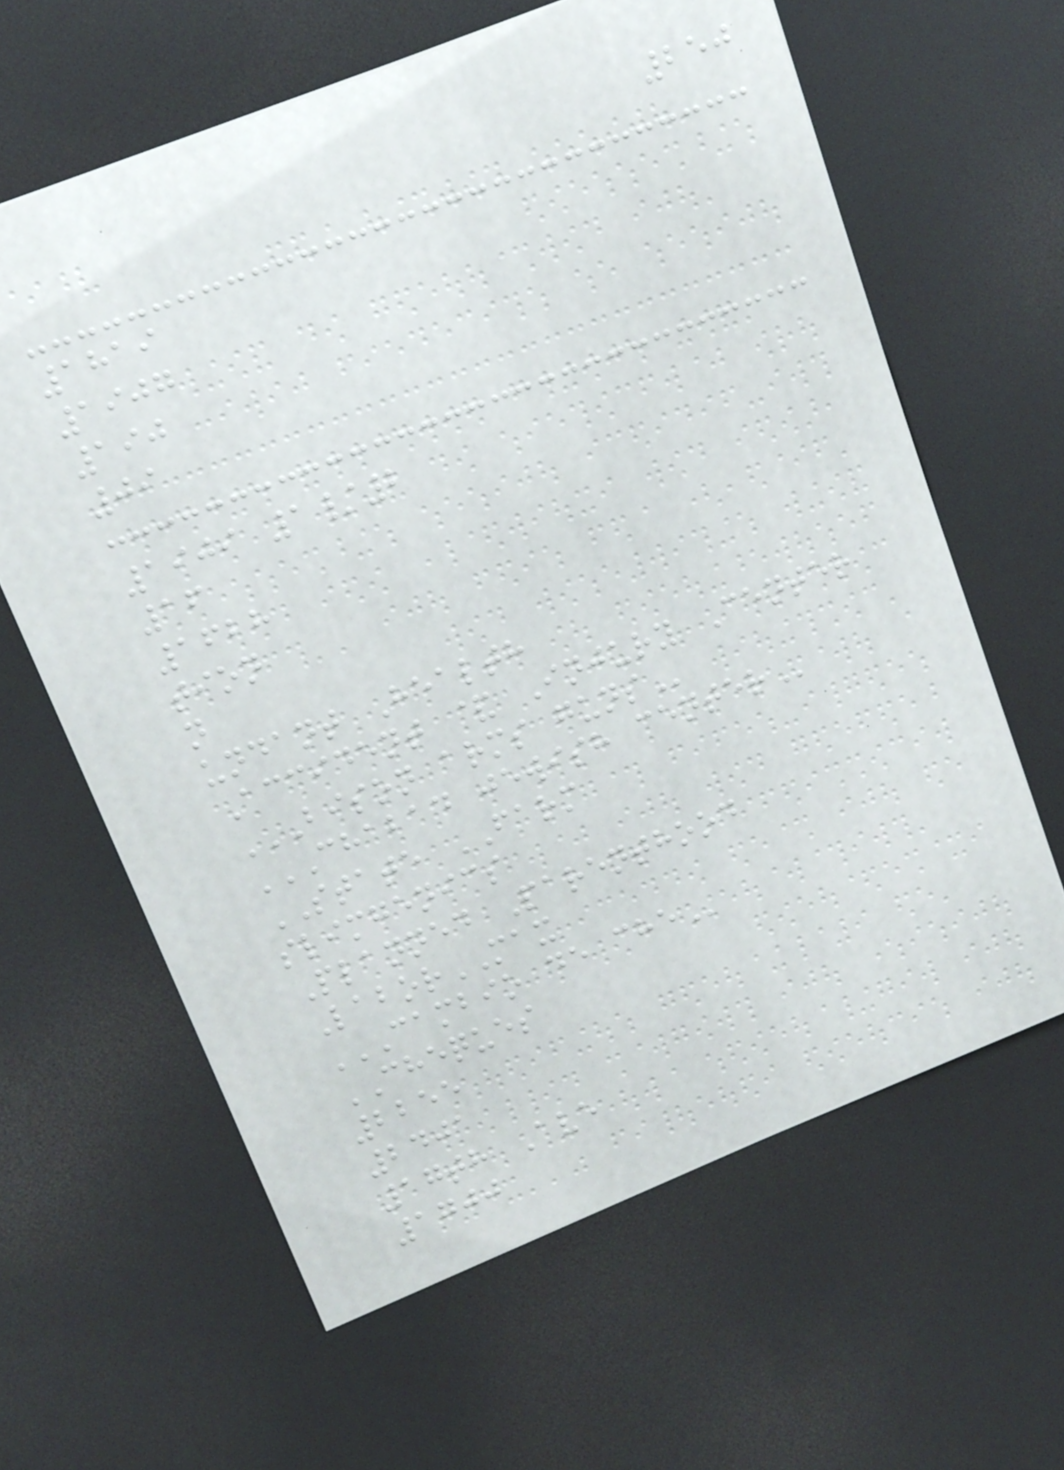250
1819
1907
190
09
1909 1/2
16
1628
tion
n
undant Health
Accident & Injury Center
BISON ARMS GUNS
CHABAD JEWISH CENTER
STATE FARM
slimgenics
Planned Parenthood
LaborMAX
CAMBIO DE CHE
CHEQUES
2255
2401
17th Ave
1700
